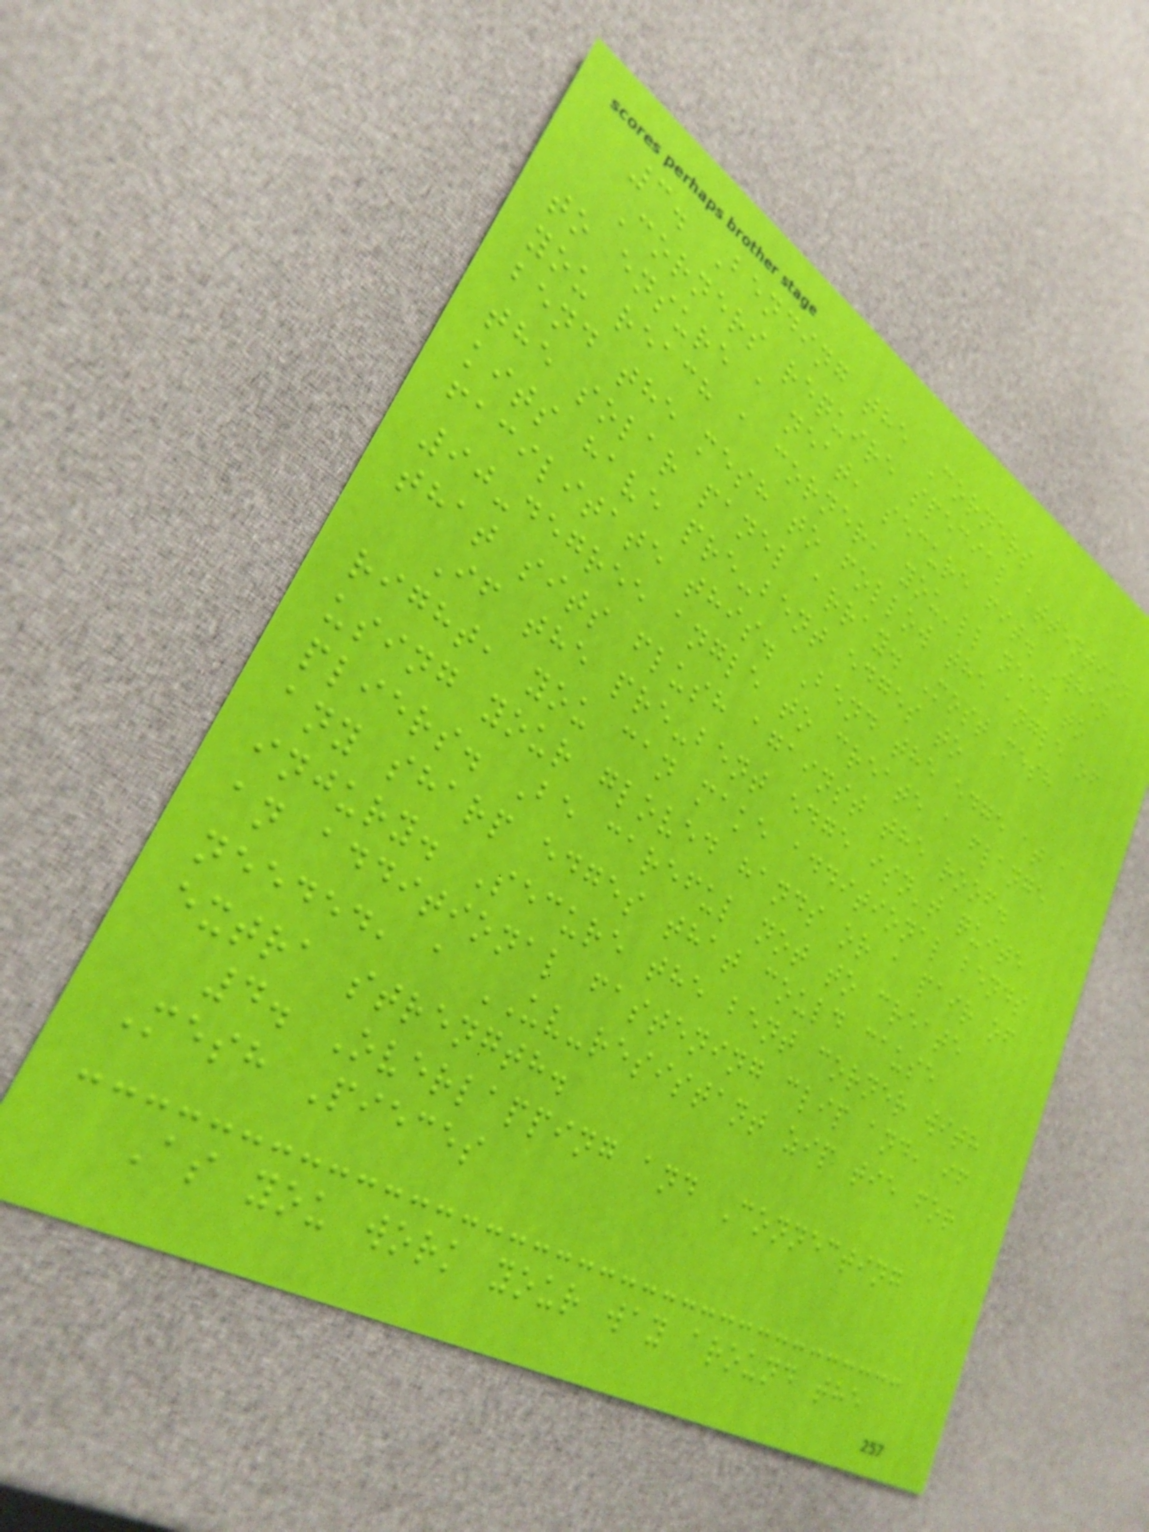3. Bending the Corners
Corners require special attention
to ensure a neat, secure fit. When
you reach a corner, you'll need to
bend the mesh to follow the angle of
the solar panel array. Most mesh
kits have pre-bent edges to
facilitate this. Bend the edge at a
90-degree angle to create a flange
that sits flush against the roof.
If the pre-bent edge isn't quite
right, you can make additional bends
using your gloved hands or a pair of
pliers. Be careful not to create
any sharp edges that could cause
injury. Secure the bent corner with
an additional fastening clip and, if
needed, a UV-resistant zip tie for
extra strength.
4. Overlapping and Connecting
Mesh Pieces
As you work your way around the
